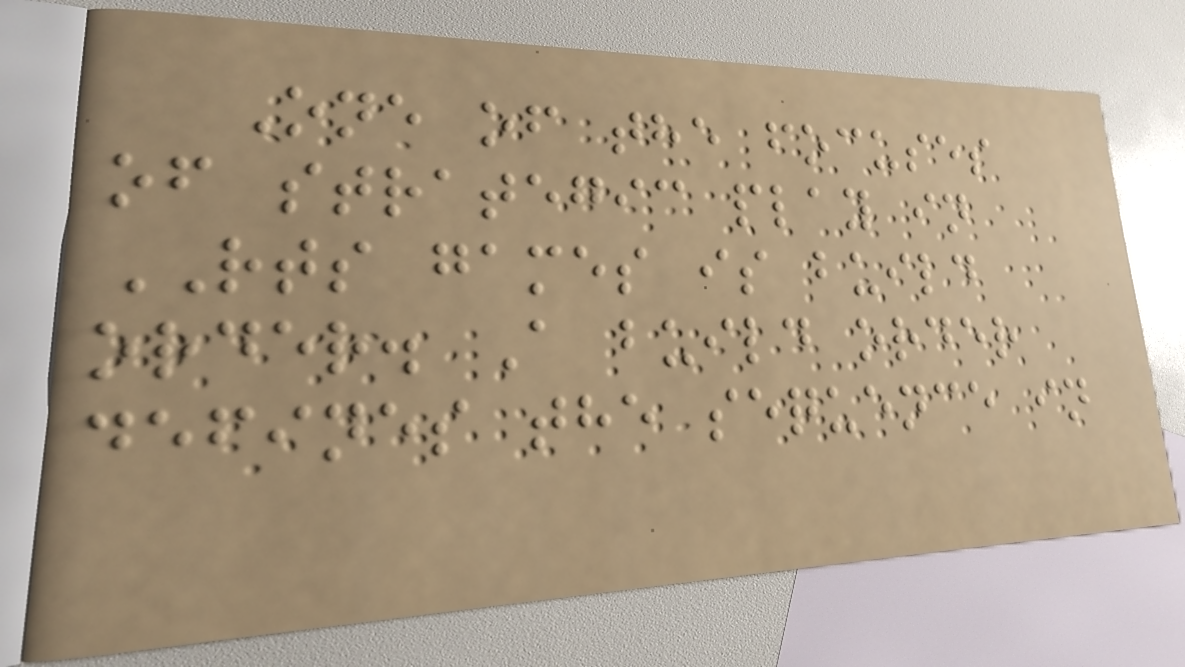One of the focuses
of strategic play in
RTS games is build
order. A build order
defines the sequence in
